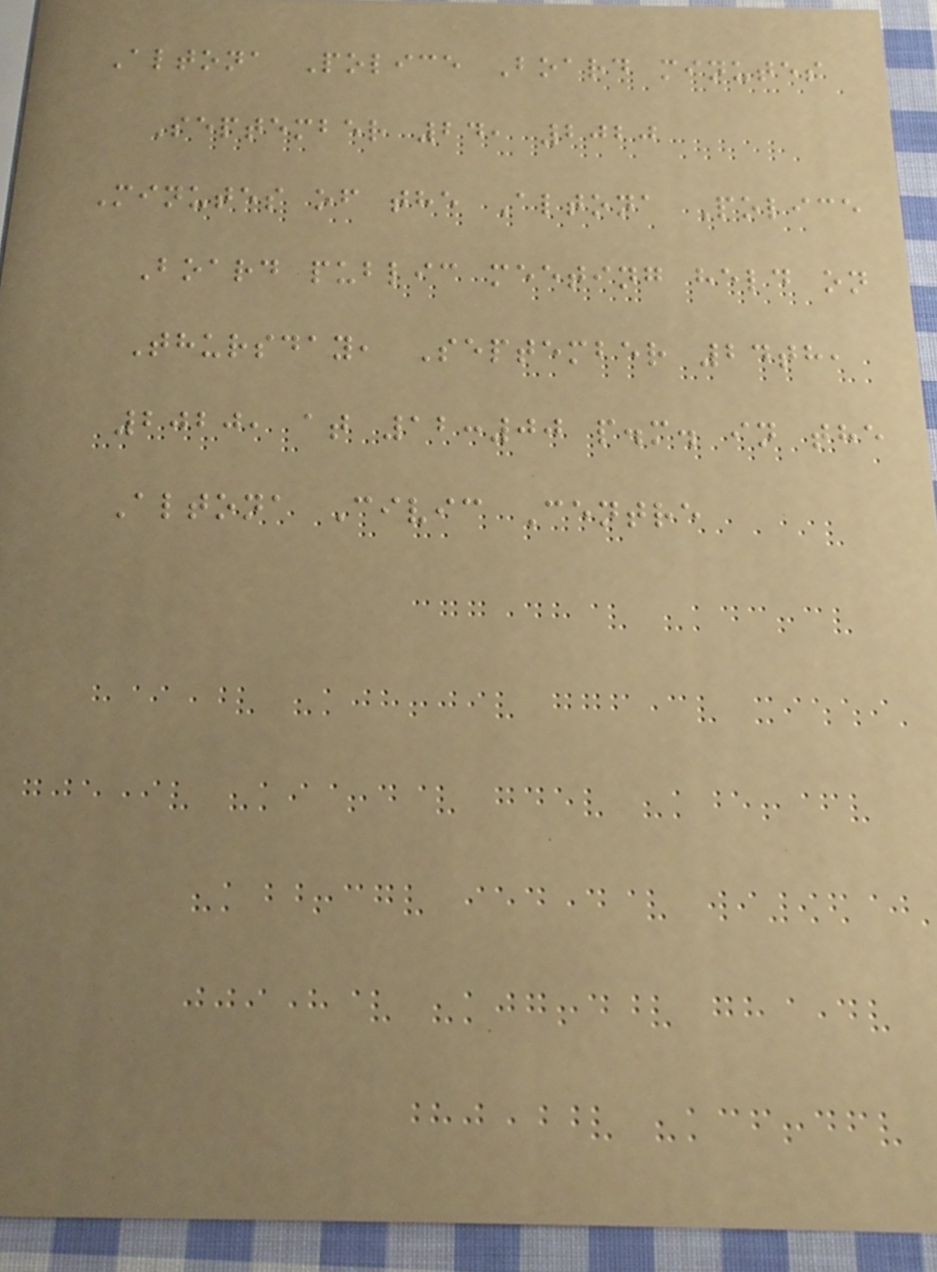Altona Police Board minutes
September 24, 2020
Minutes of the Altona Police
Board public meeting held on
Thursday, September 24th,
2020, at 12:00 p.m. in the
Altona Civic Centre
